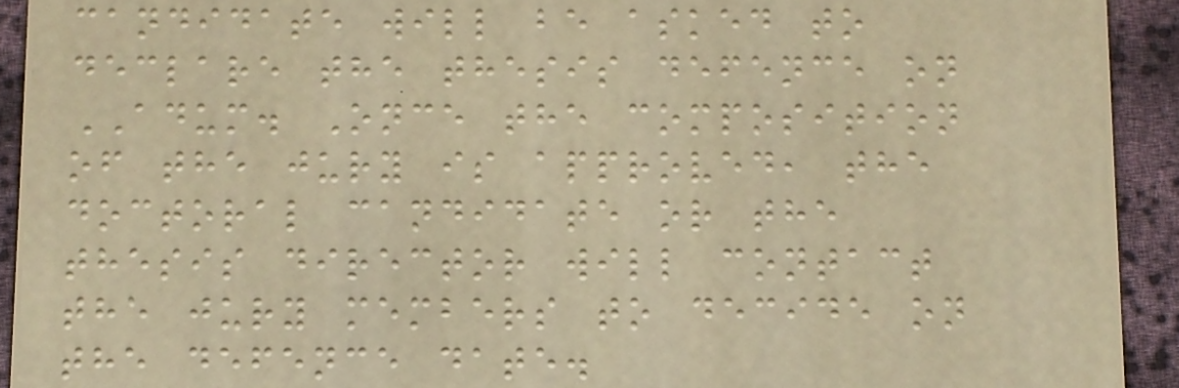candidate will be asked to
declare the thesis defence on
ADUM. Once the composition
of the jury is approved, the
doctoral candidate or the
thesis director will contact
the jury members to decide on
the defence date.
